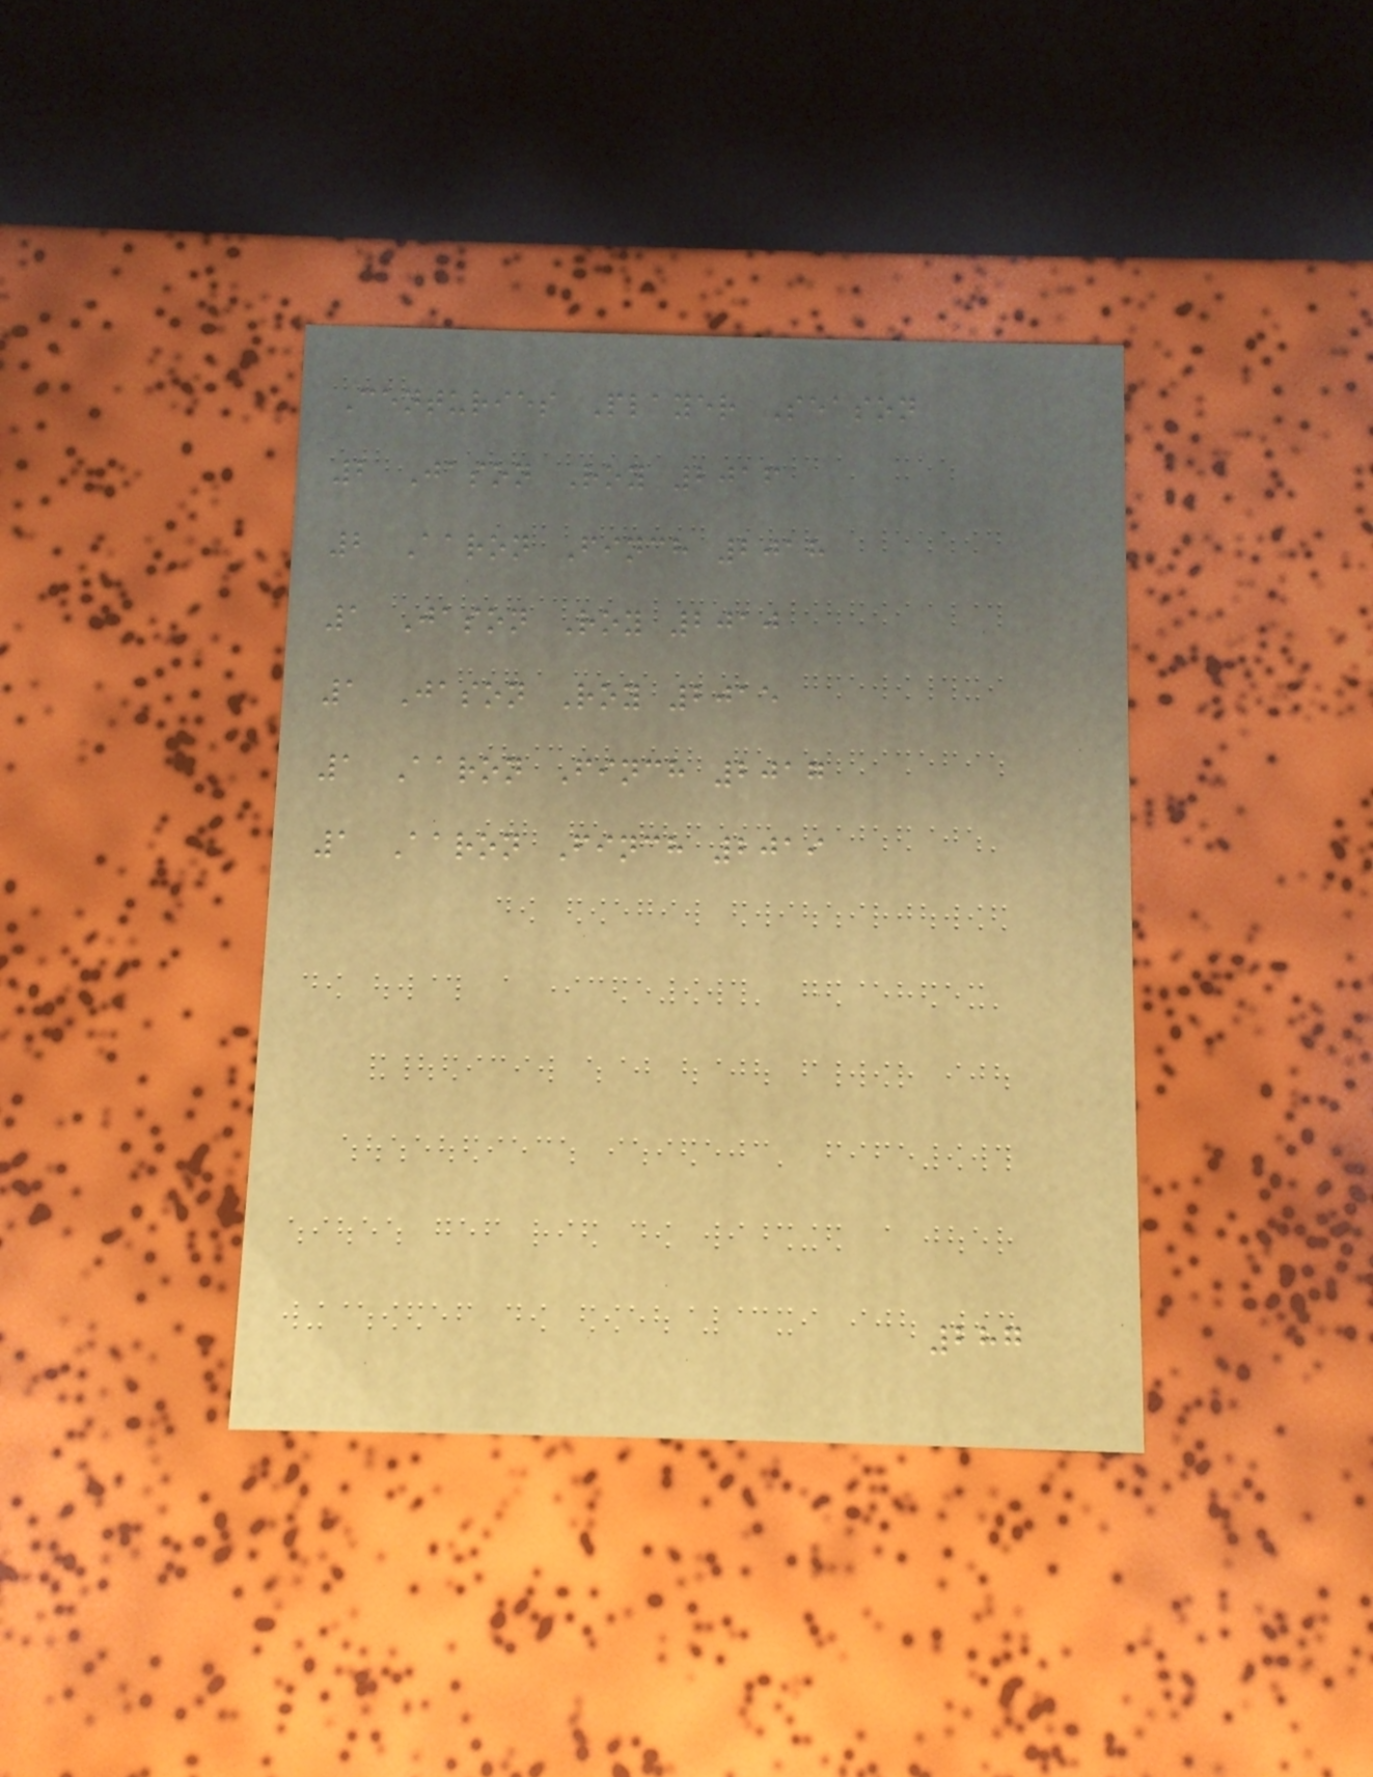Centuries Player Season
2 Jason Roy 2016
2 Aaron Finch 2018
1 Jason Roy 2010
1 Jason Roy 2015
1 Aaron Finch 2017
1 Aaron Finch 2019
287
